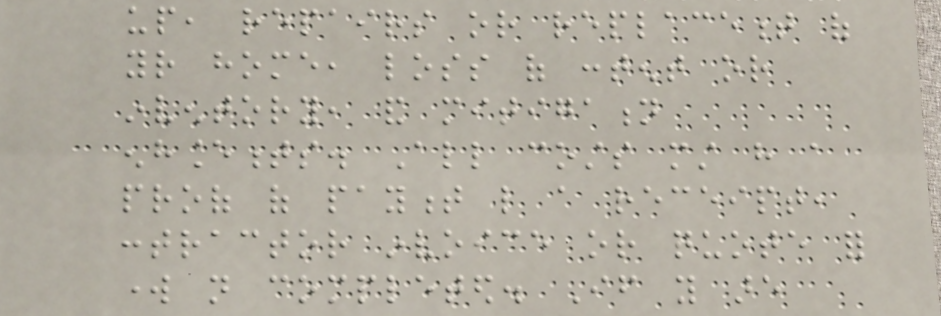up, repairs or replacement of
your home, loss of content or
inventory, and mitigation
enhancements. All costs must have a
proof of payment like a receipt,
contractor invoice or quote for
work not completed. If you are
